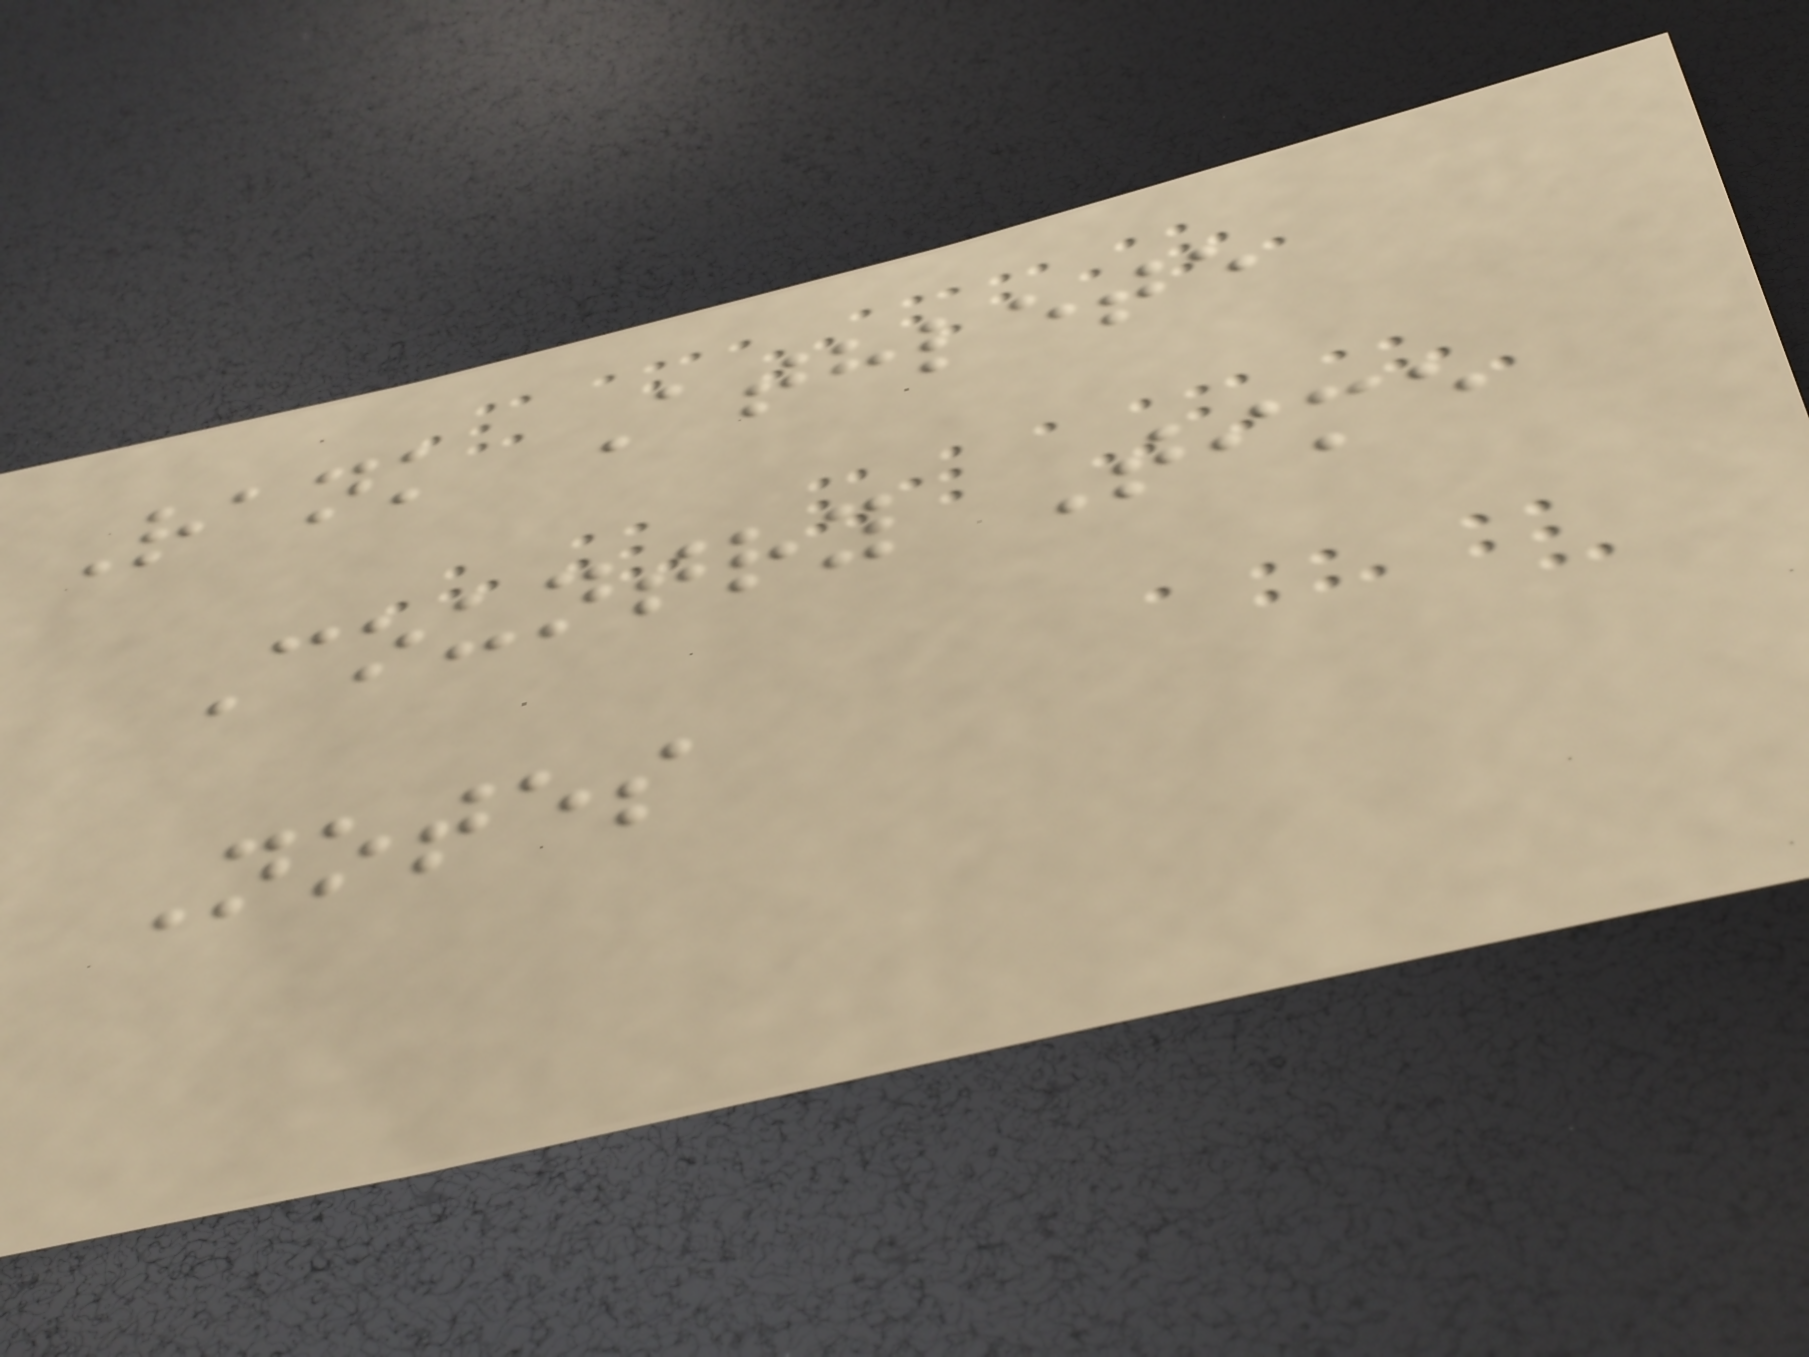Rank Athlete
Country Time
Notes
